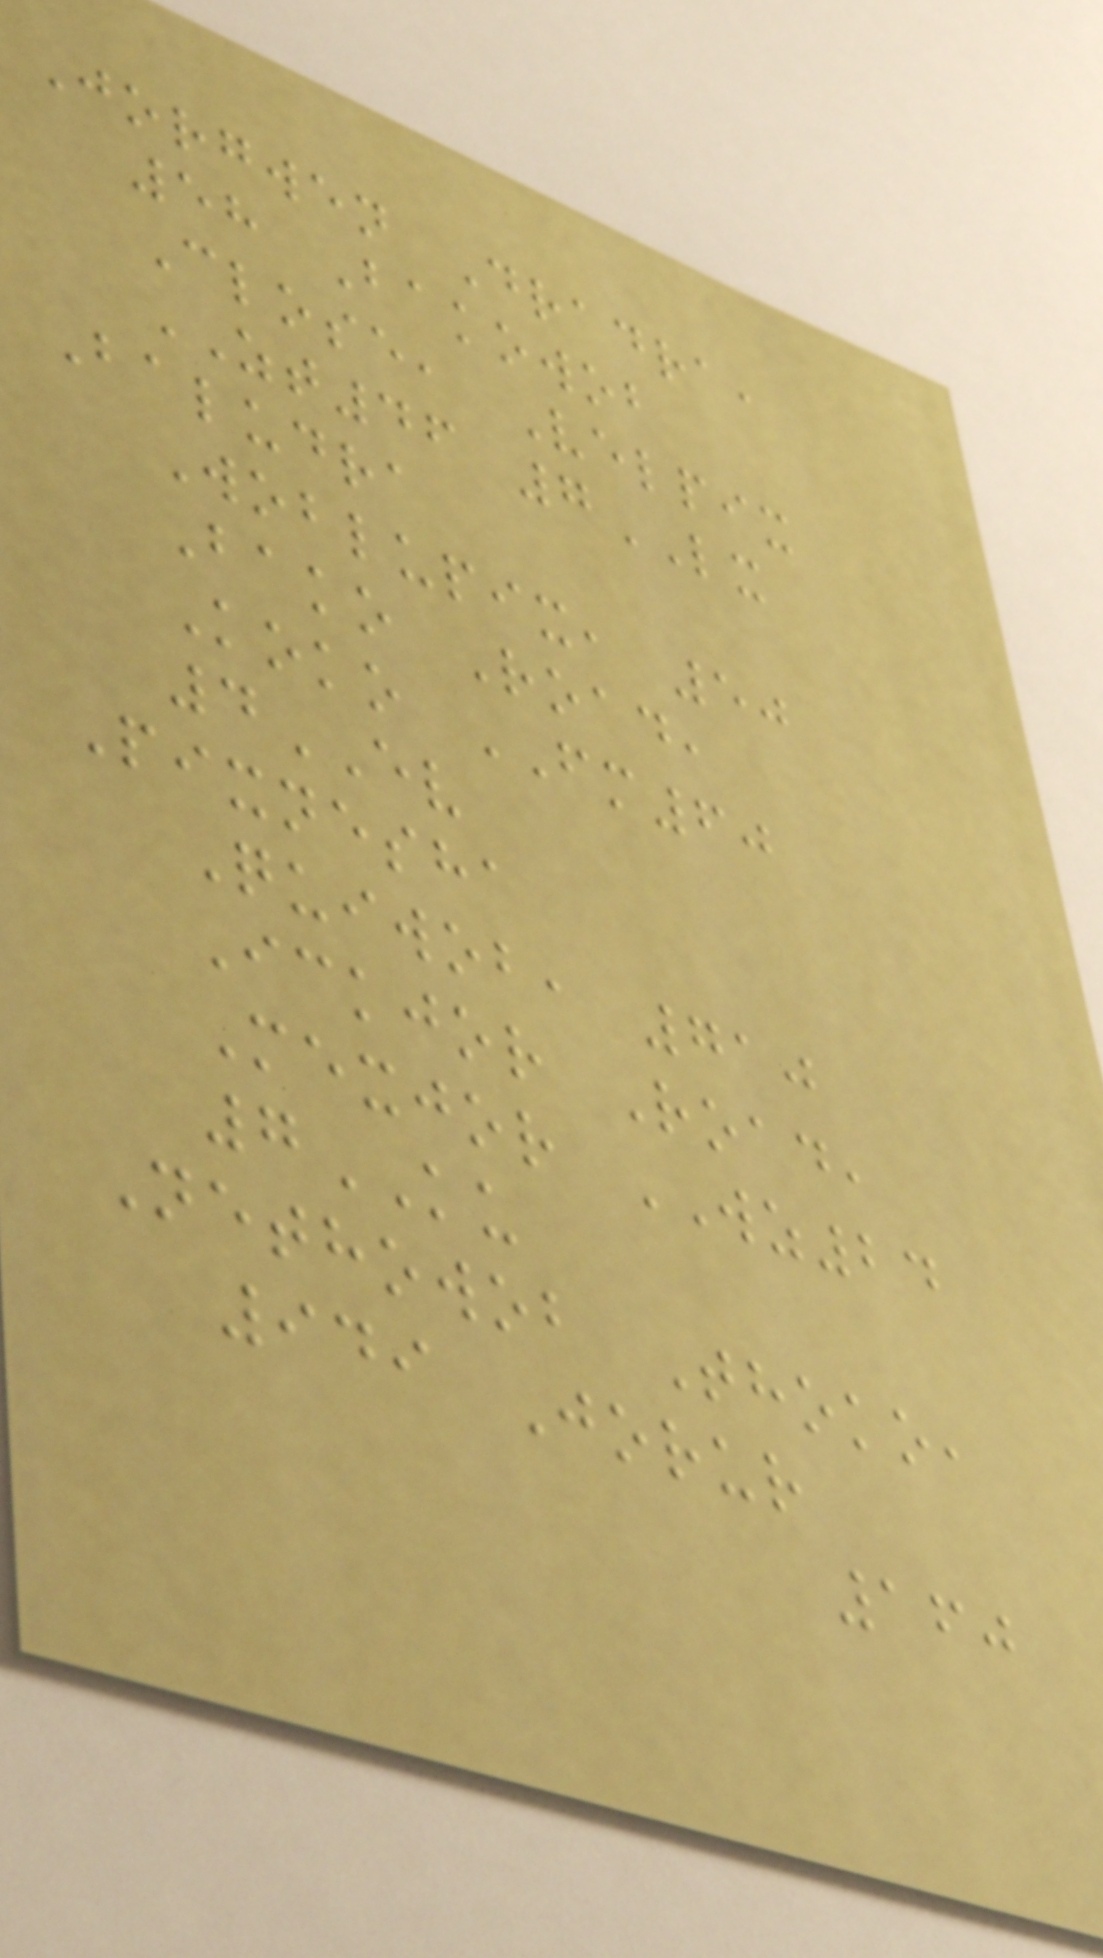Jorgwen Dradra,
58 Bakowob
Close, Velpix
ZT46 7LX
Baludra
Woblupix, 50
Bako Road,
Koko FM60
4EV
Pixnesha
Quiwob, 710
Ickjor Road,
Mexjor WZ24
7KU
Nethowob Thoko,
949 Jorur
160
